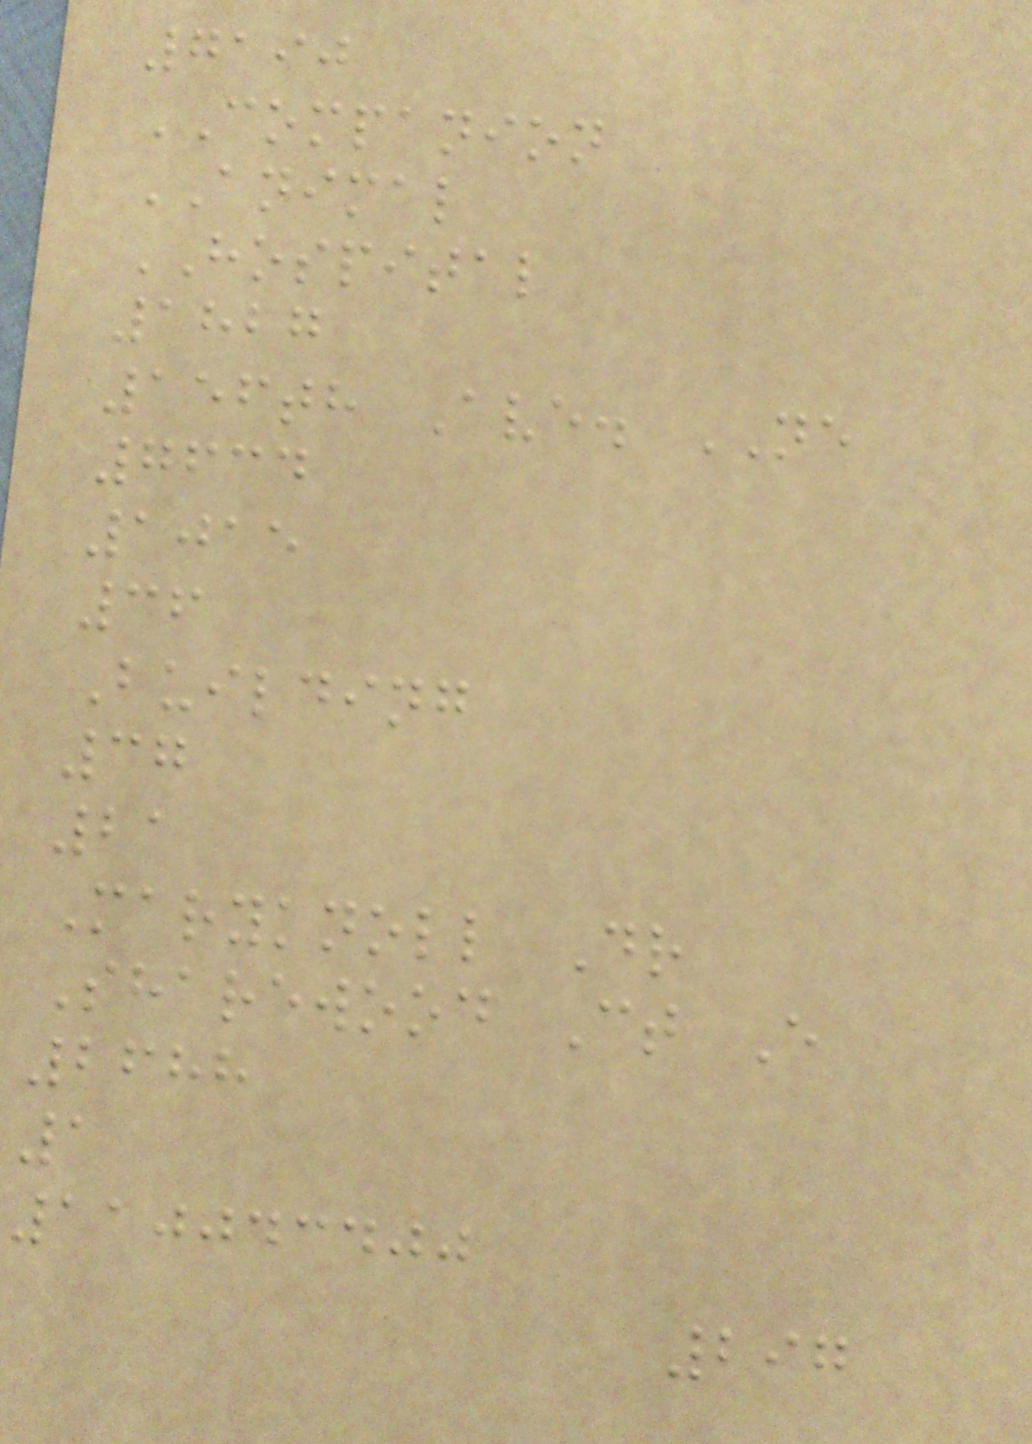7190
COMPANION
ANIMAL
HOSPITAL
1827
156th Ave. NE
7634
1015
36
Building
37
21
Maryknoll Dr
Sharewood Ct E
2688
1
110043400
297
